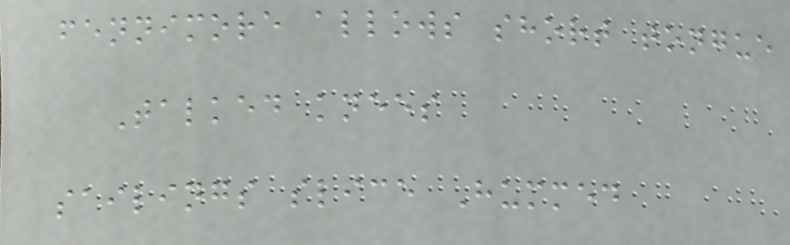fennimore allows short tongue
Talked knees
sailings slice Hummed
